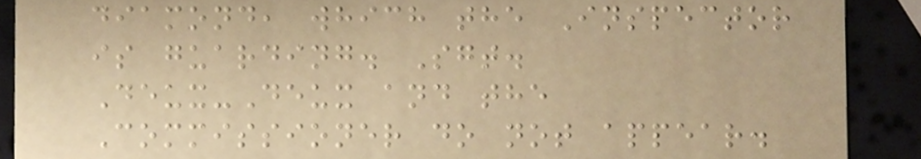diamond, which the Inspector
is guarding. Sgt.
Deux-Deux and the
Commissioner do not appear.
